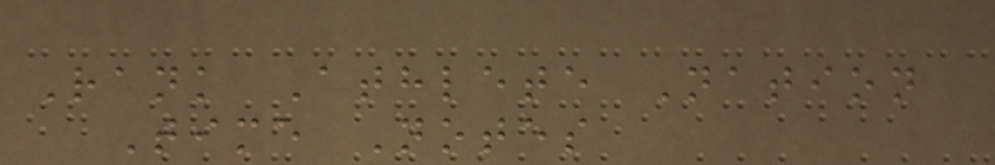Rank Athlete Nation
Time Notes
